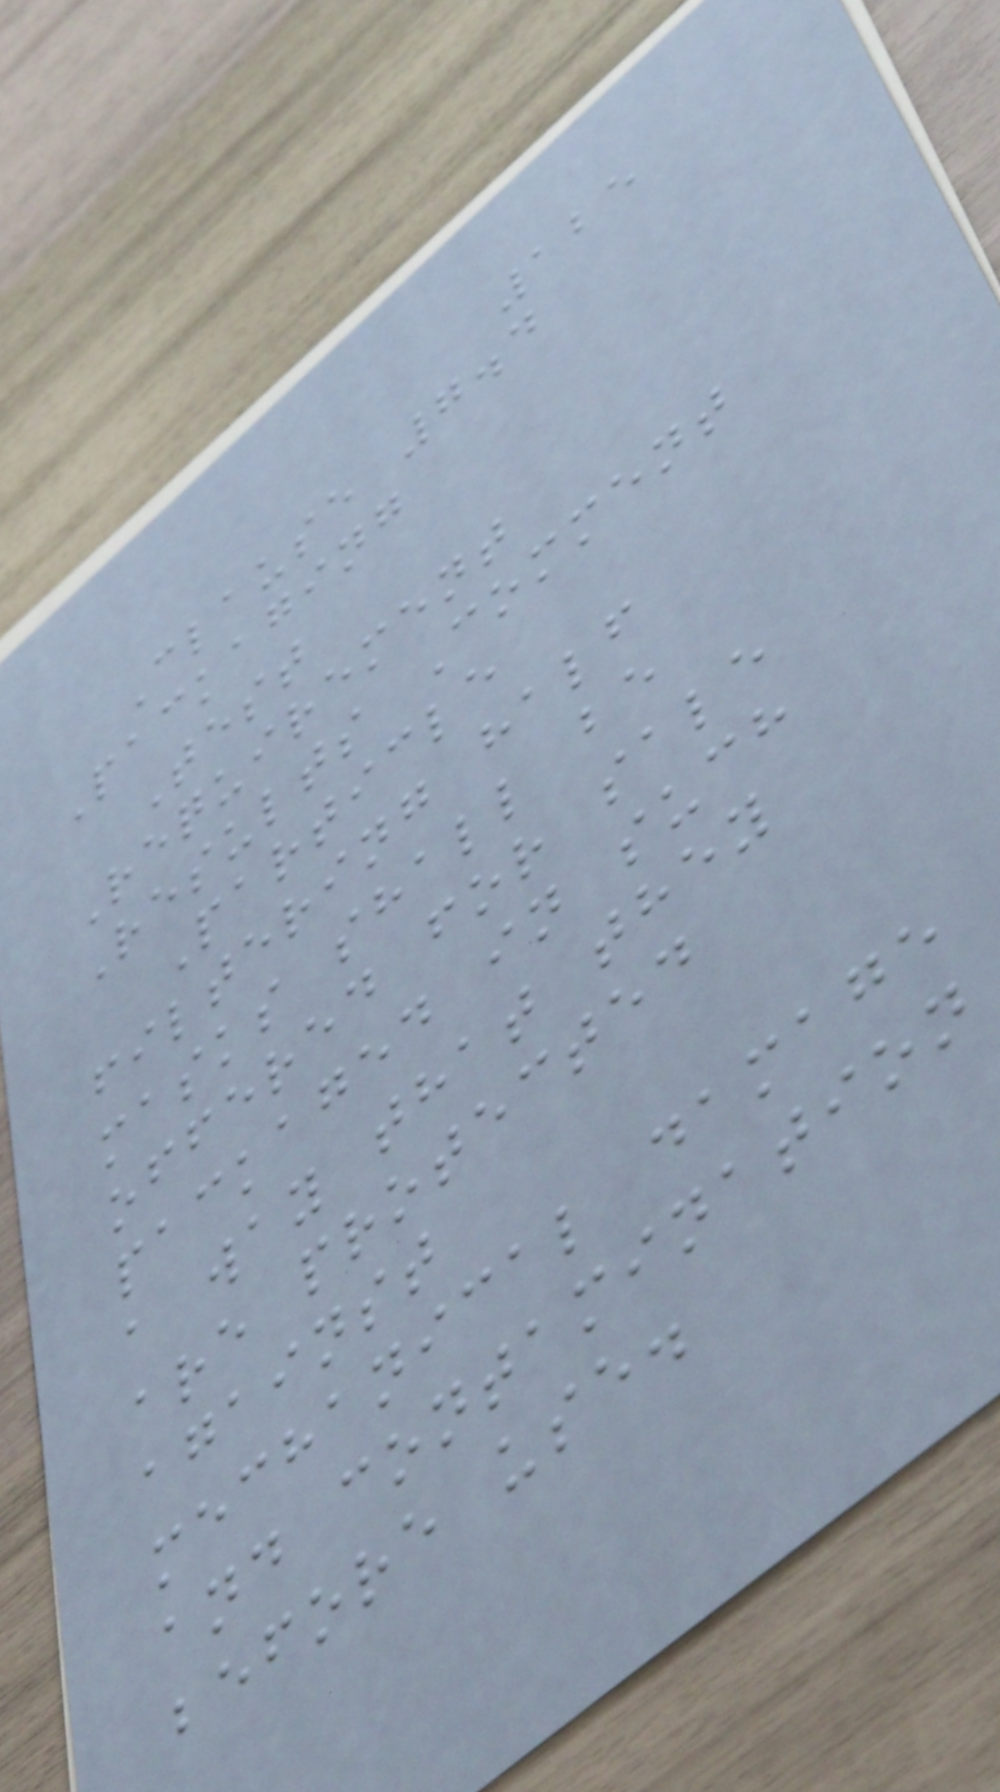125
Clause 7.4
Packaging
Test
Requirement
Results Comment
Particle
filtering half
masks shall be
offered for sale
packaged in such
a way that they
are protected
against
mechanical damage
and contamination
before use.
